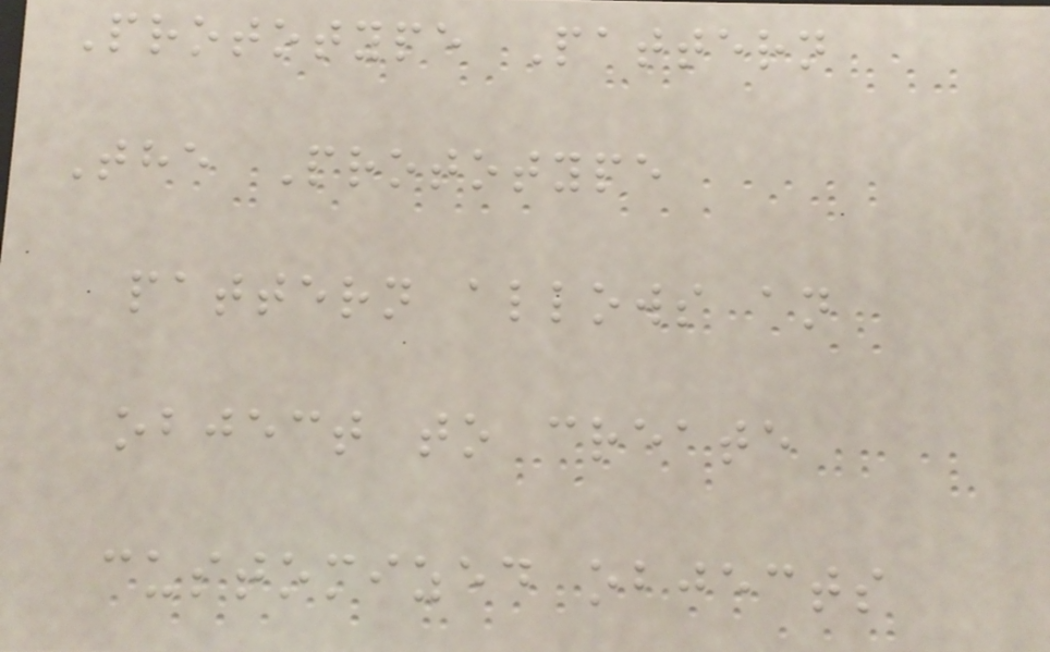Prototype Pattern
The Prototype
pattern allows an
object to create
customized objects
